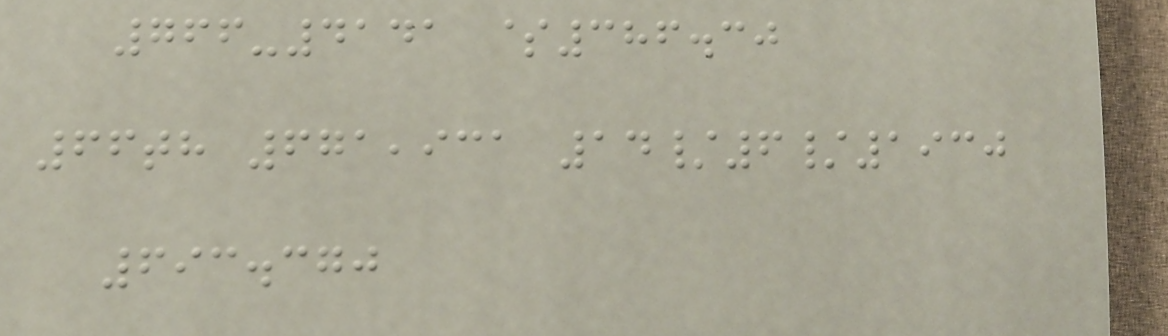766-4141 $386.30
66th 671,931 14/6/1930
693.370
